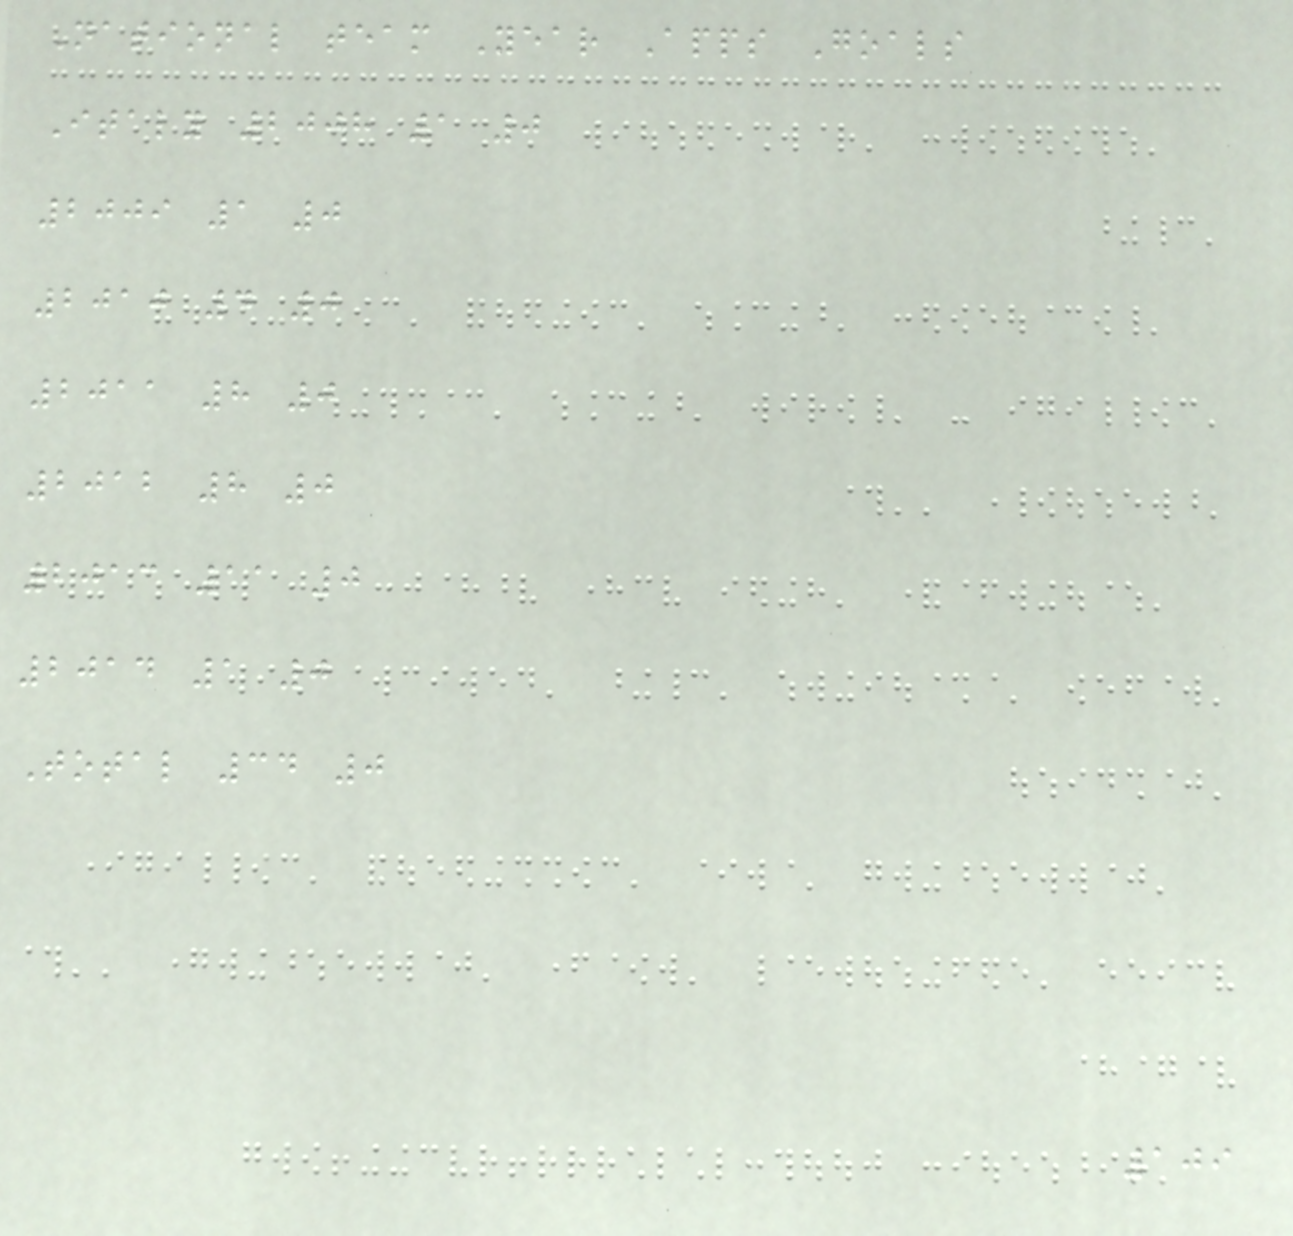National team Year Apps Goals
Italy 2008 1 0
2009 1 0
2010 4 0
2011 8 0
2012 8 0
2013 11 0
2014 1 0
Total 34 0
109
